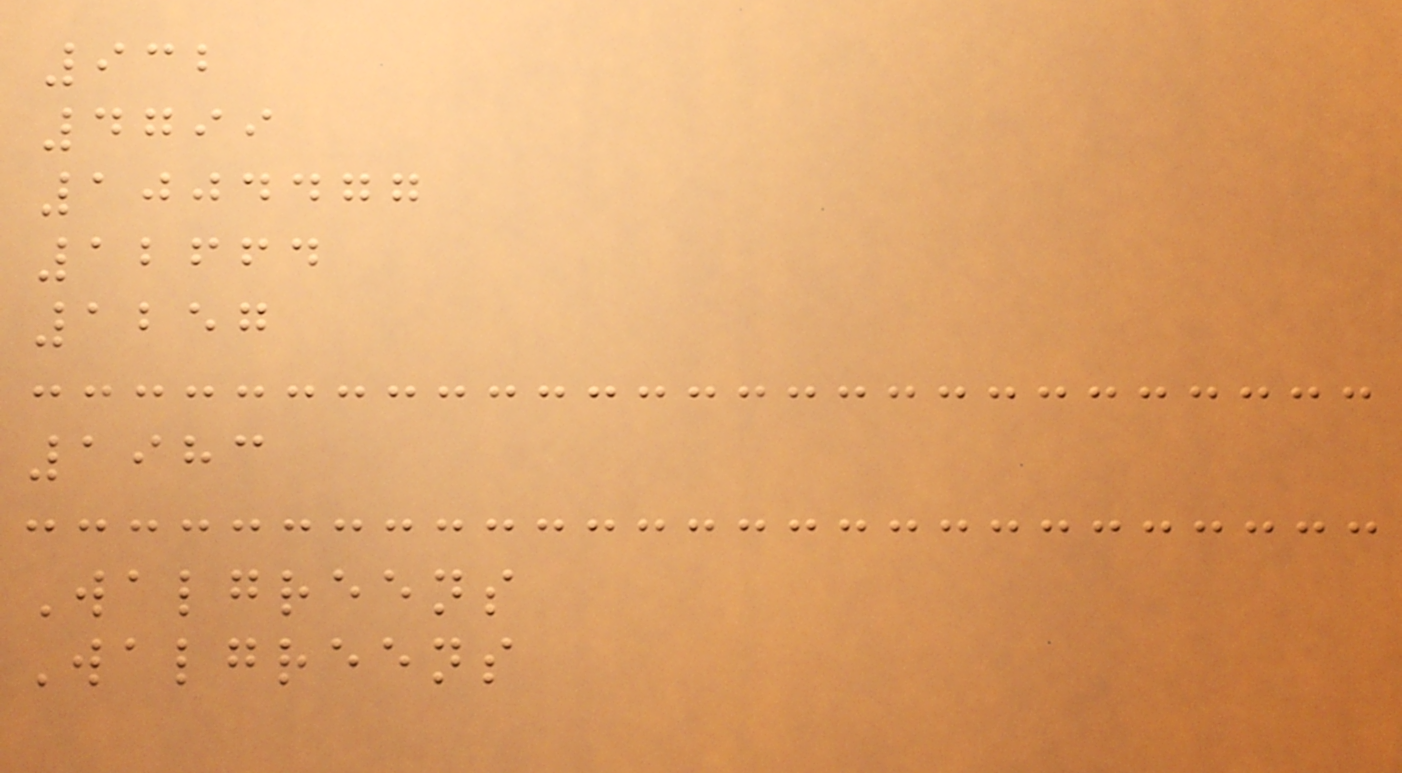932
4799
1004477
12664
1257
1983
Walgreens
Walgreens
